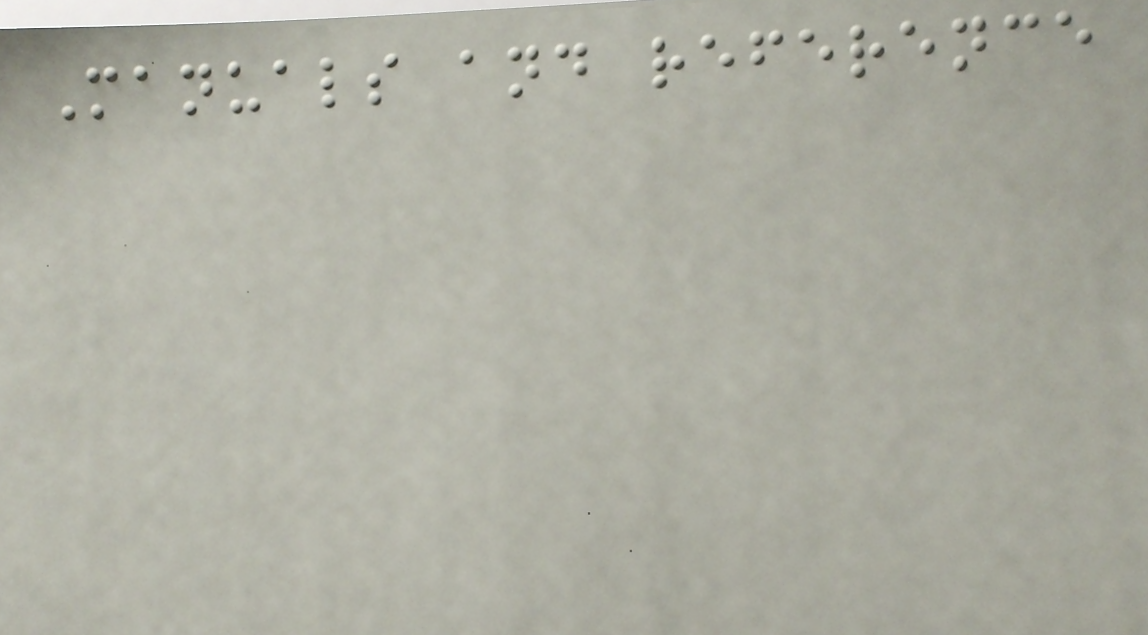Manuals and reference
